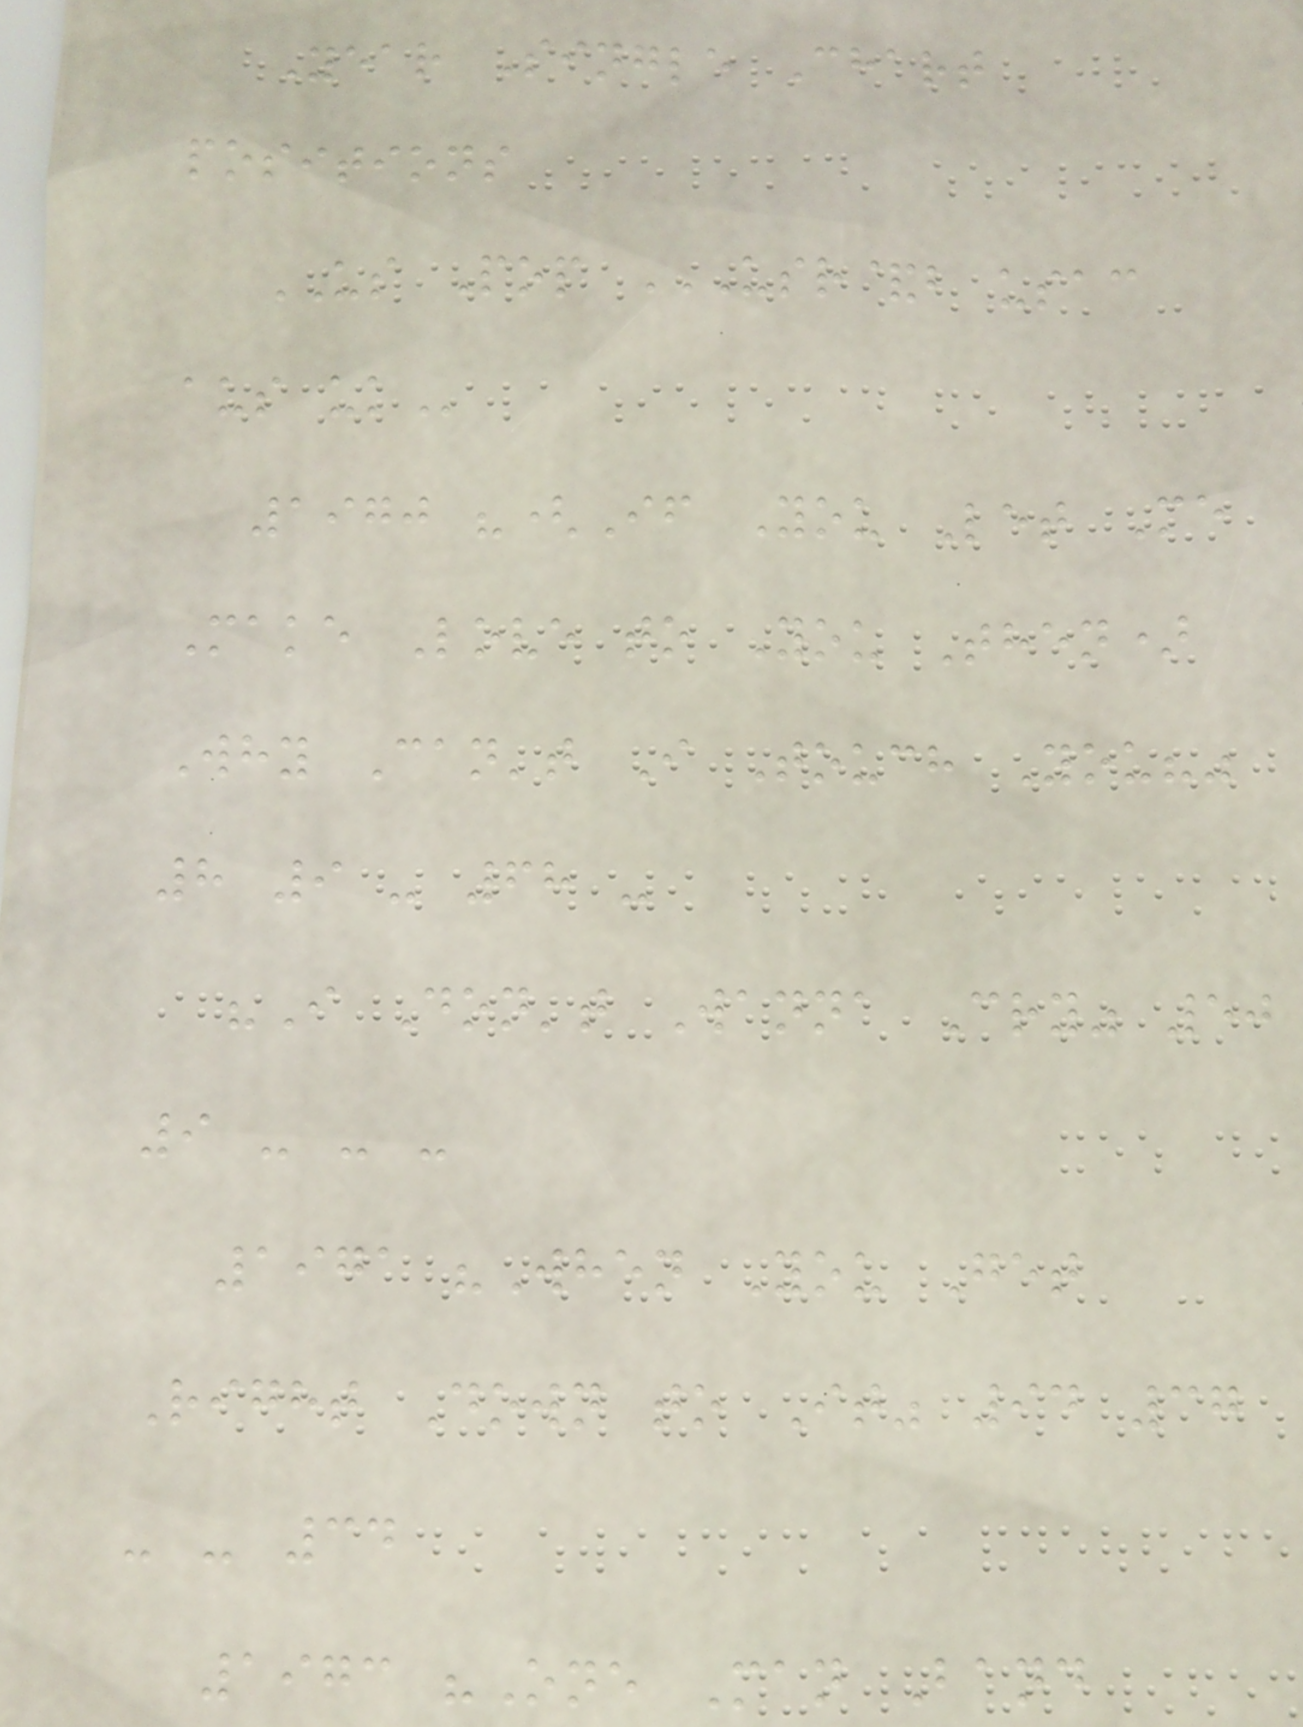Year Single Chart
positions
US Pop USR&B USAC
AUS UK
1970 "(If You Let Me
Make Love to You Then)
Why Can't I Touch You?"
8 9 - 68 -
"I Don't Wanna Cry" 50
9 - - -
1971 "When You Get
Right Down to It" 94 37
- - 34
1973 "One Man Band
